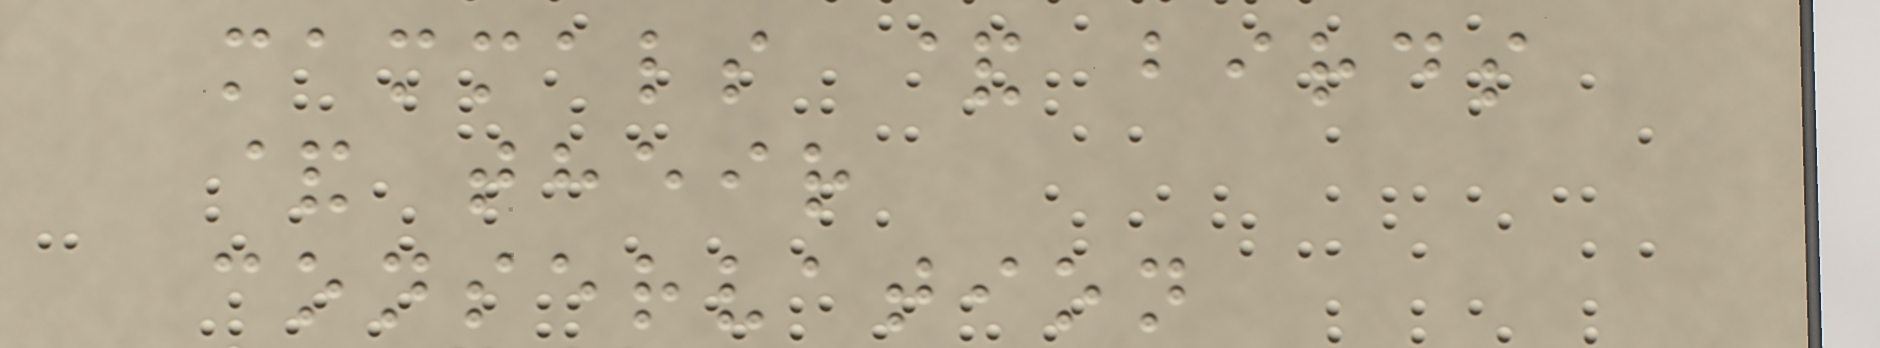mammals & birds
& their
conservation
